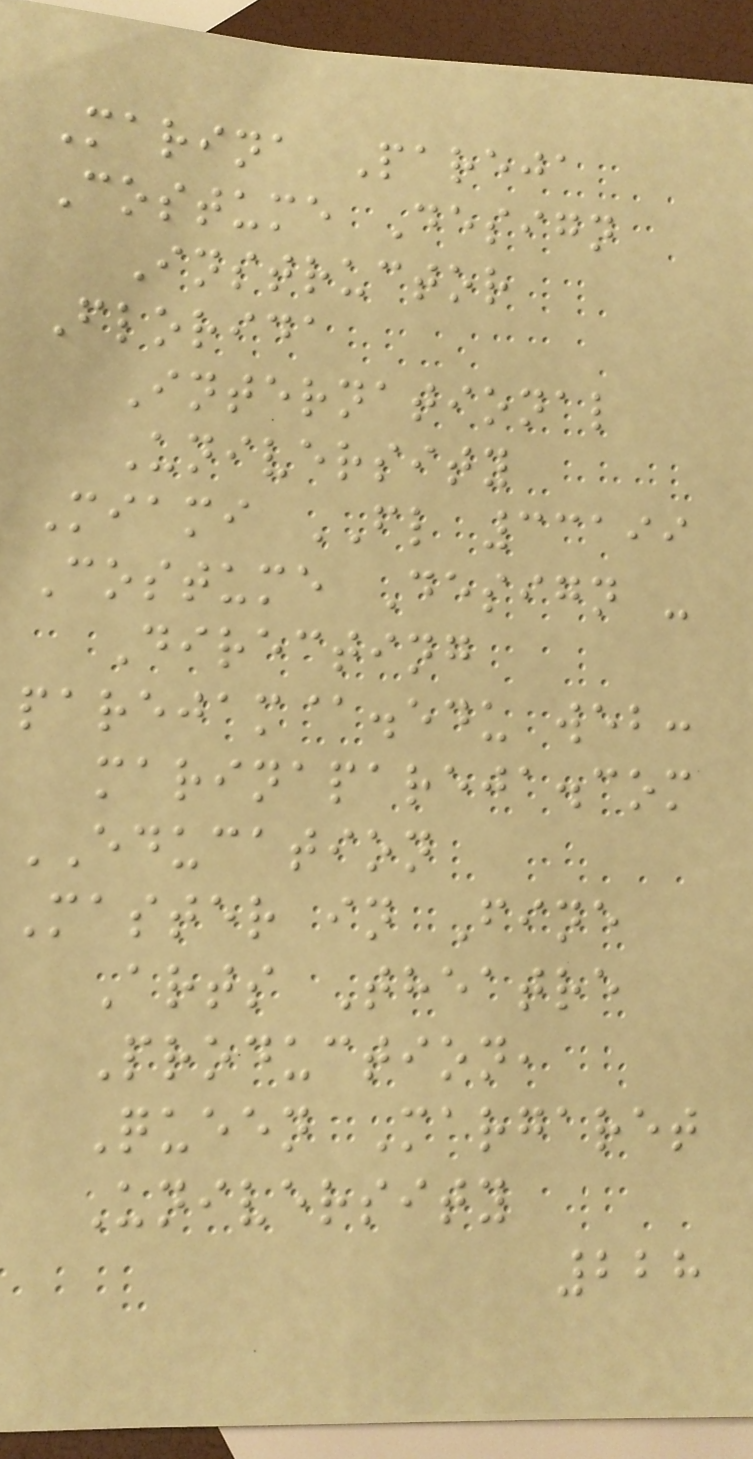Marina Pareja
Costume Design
Instructor
Florida
International
University
Miami FL 33199
Costume Design -
Directing
parejam@.edu web:
marinapareja.com
EDUCATION
Master in Fine
Arts Theatre
Production,
Queen Margaret
University
228
